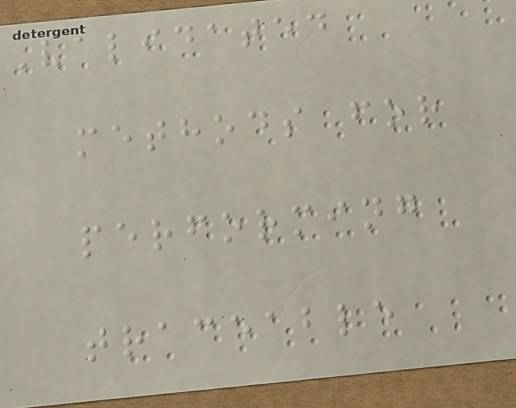Validated
methods for
performing
traceable
